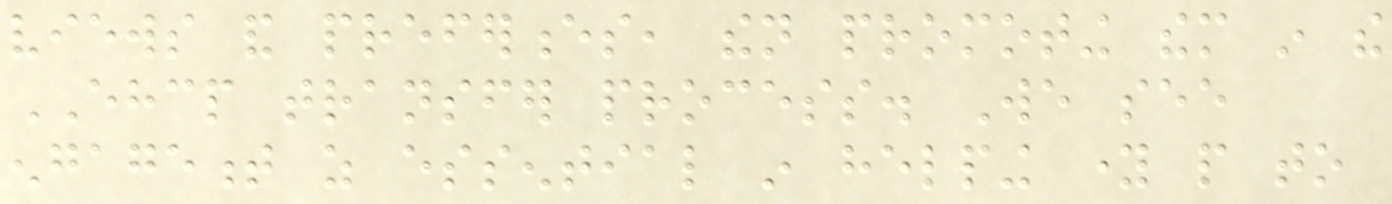views and preferences, then promoting them in the
EHCP transfer process. We see
engagement as essential in helping young people to
